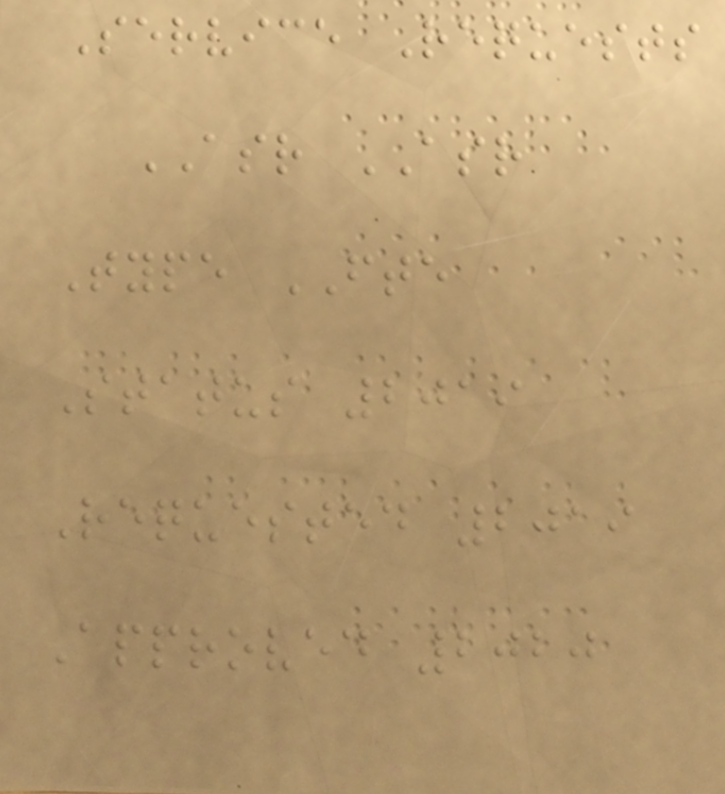Service Requests
ASR ASR
Type FTE
Status 2019
Requested 2019
Approved 2020
